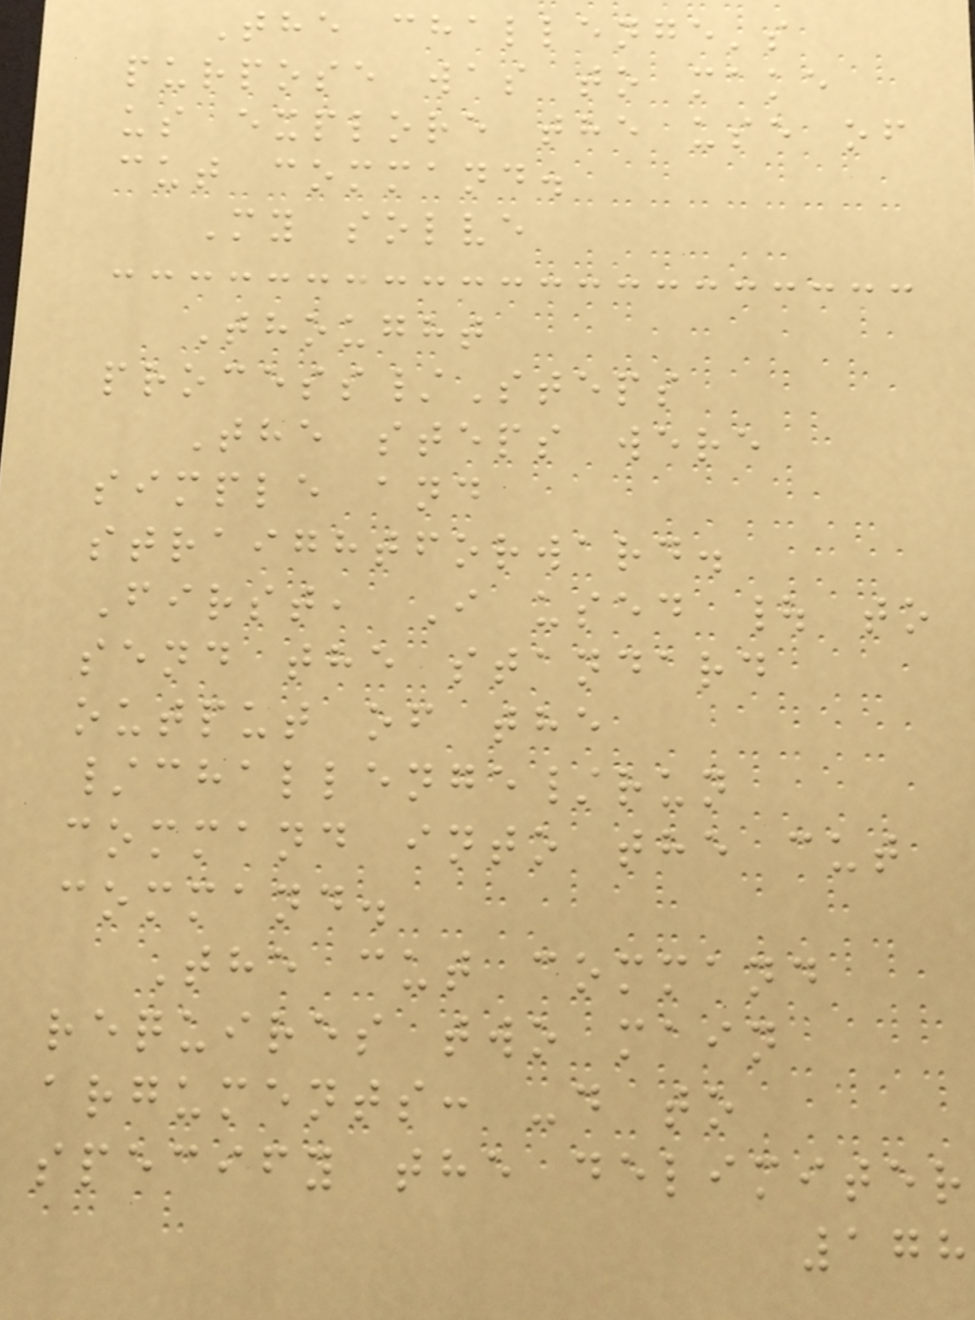The challenge's
purpose was to make
us explore the use of
cut command.
My solve
Thought
process/Steps
The steps were
simple and
straightforward.
First, I used | to
send the standard
output of the
/challenge/run
command into the cut
command.
The cut command
requires two main
arguments: -d to
specify the delimiter
178
